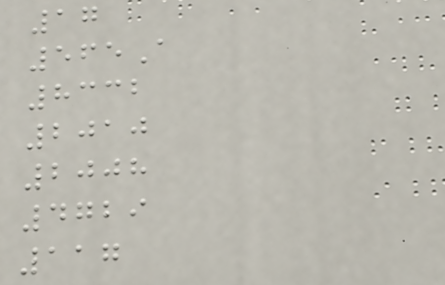17
565A
8332
2010
2008
4729
117
